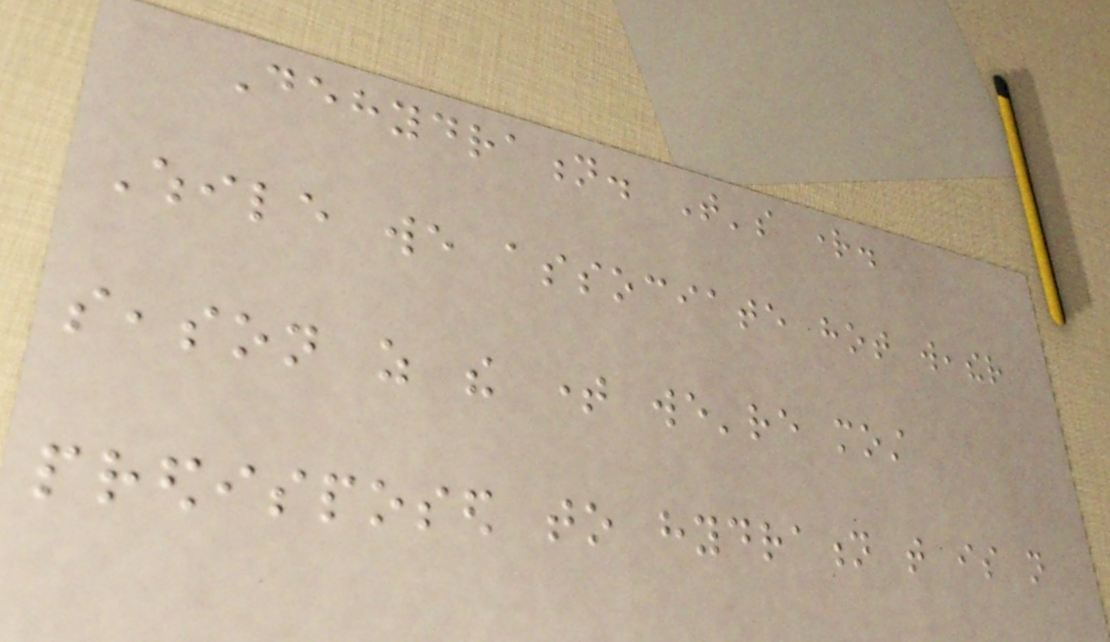Dehydration. That's right.
While we associate hot weather
season as the time we're most
predisposed to hydration that is not
